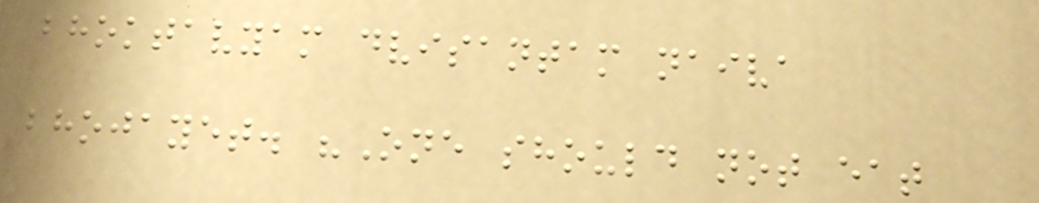bhoktavyam dvisantam naiva
bhojayet. "One should not eat
